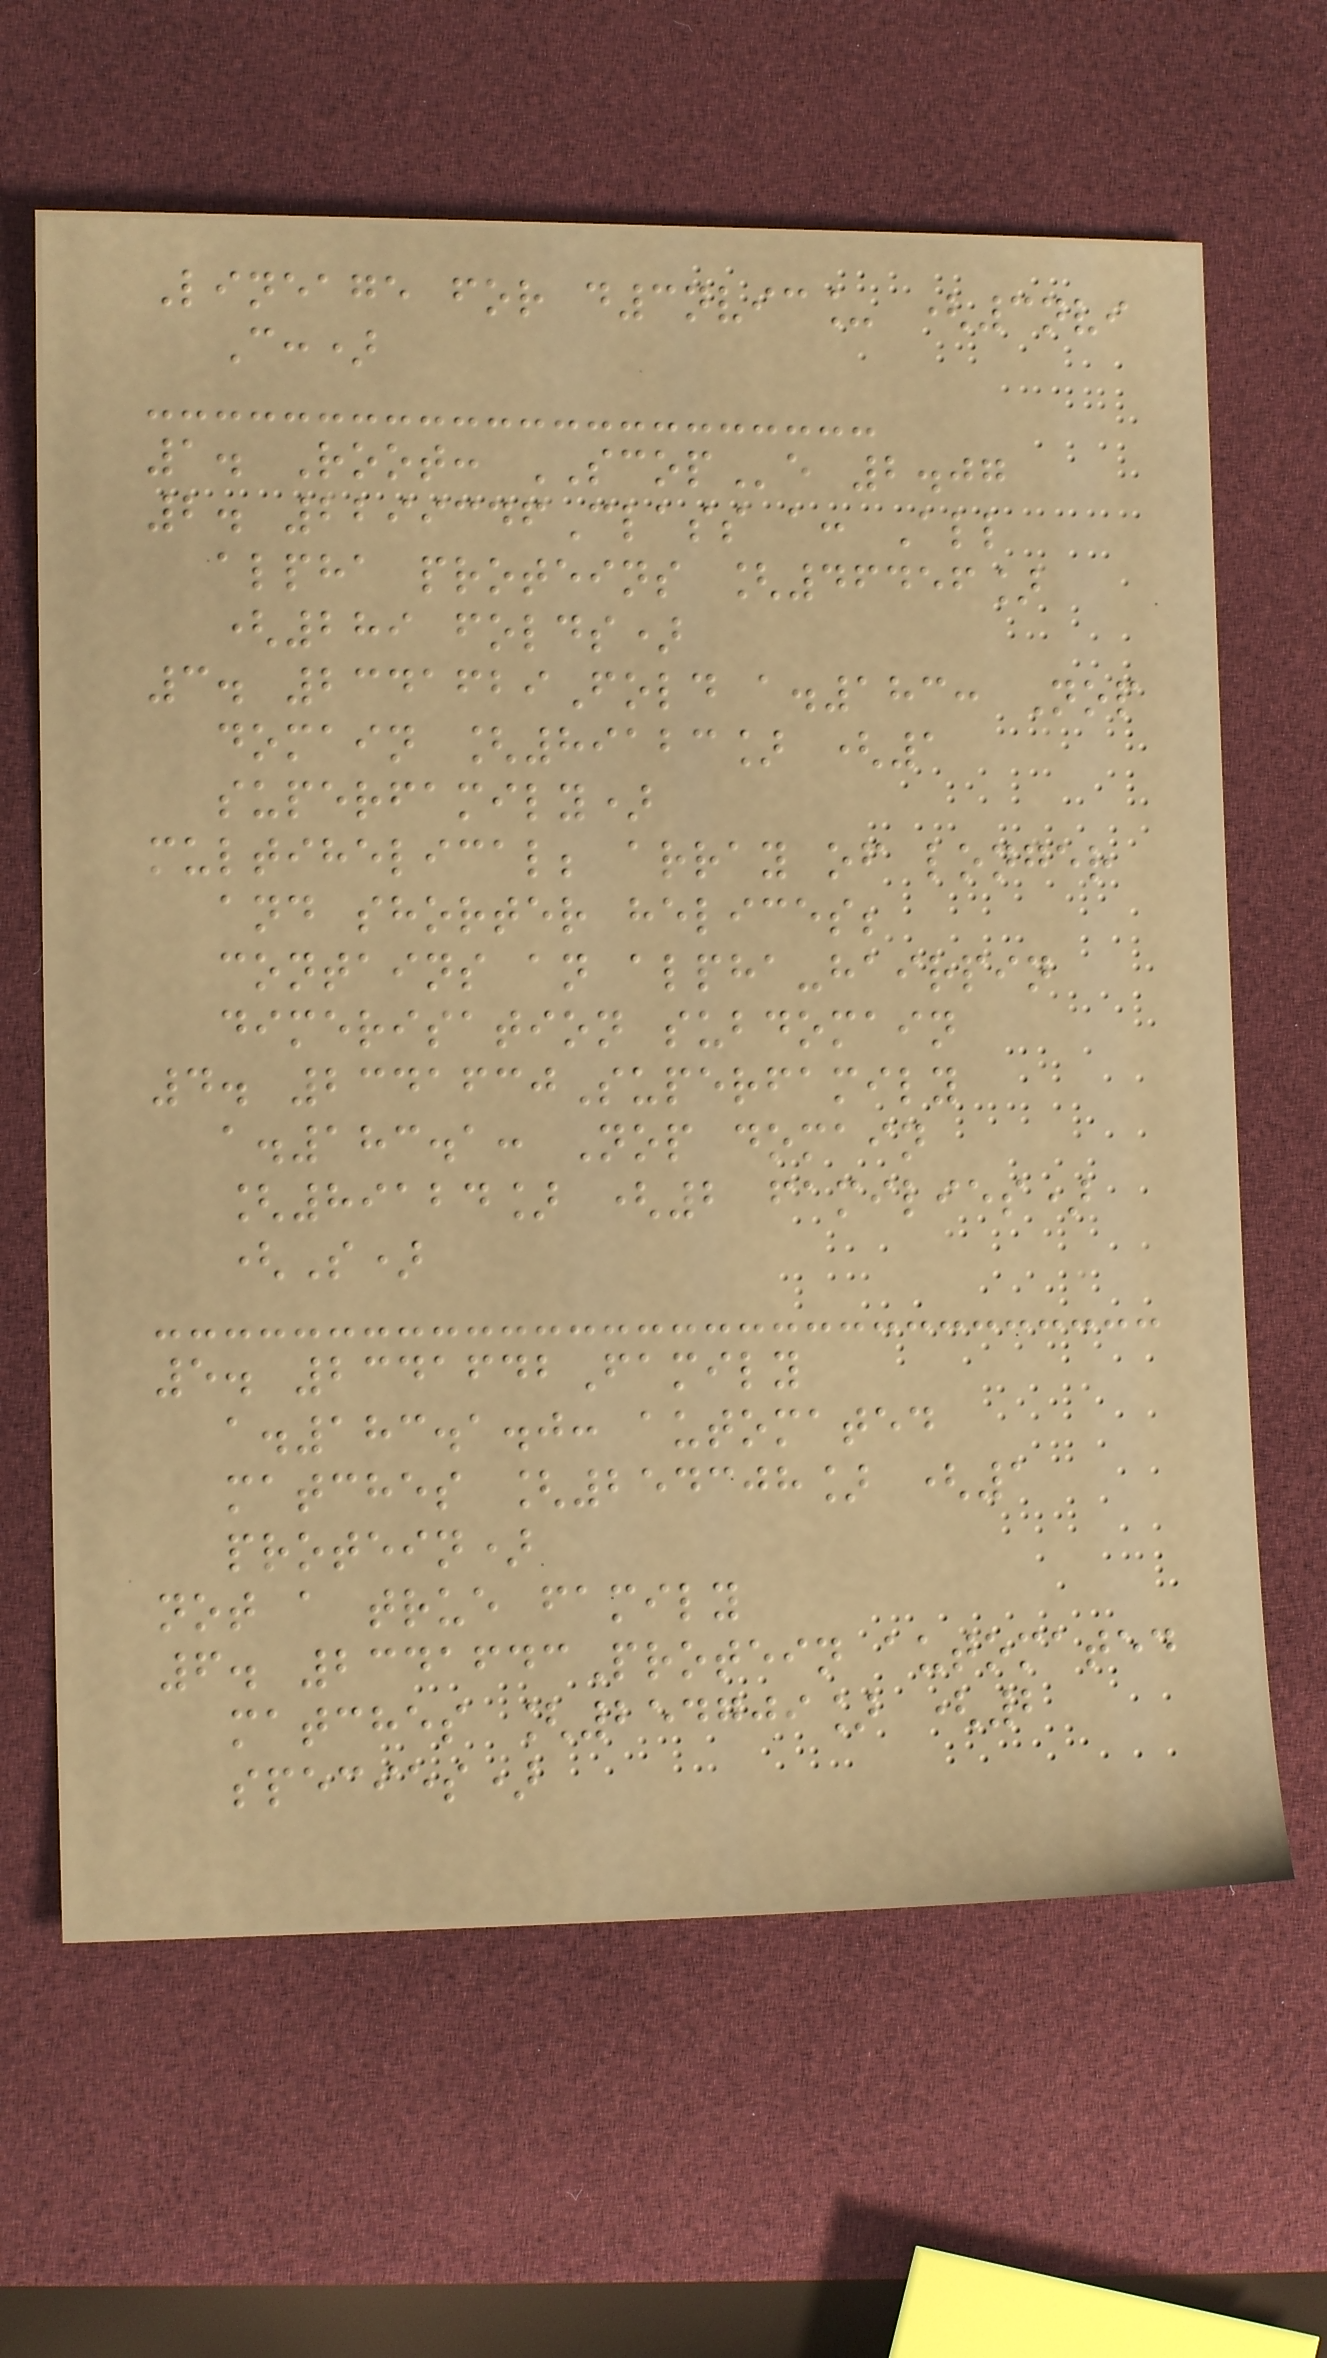Lineage for d3nvic_ (3nvi
C:)
1. Root: SCOPe 2.07
2. 2299346Class a: All
alpha proteins [46456]
(289 folds)
3. 2341629Fold a.183: Nop
domain [89123] (1
superfamily)
multihelical; array of longer
and shorter helices;
contains an alpha-hairpin
dimerisation subdomain
4. 2341630Superfamily
a.183.1: Nop domain
[89124] (2 families)
(S)
5. 2341642Family
a.183.1.0: automated
matches [254308] (1
protein)
not a true family
6. 2341643Protein automated
matches [254709] (2
species)
